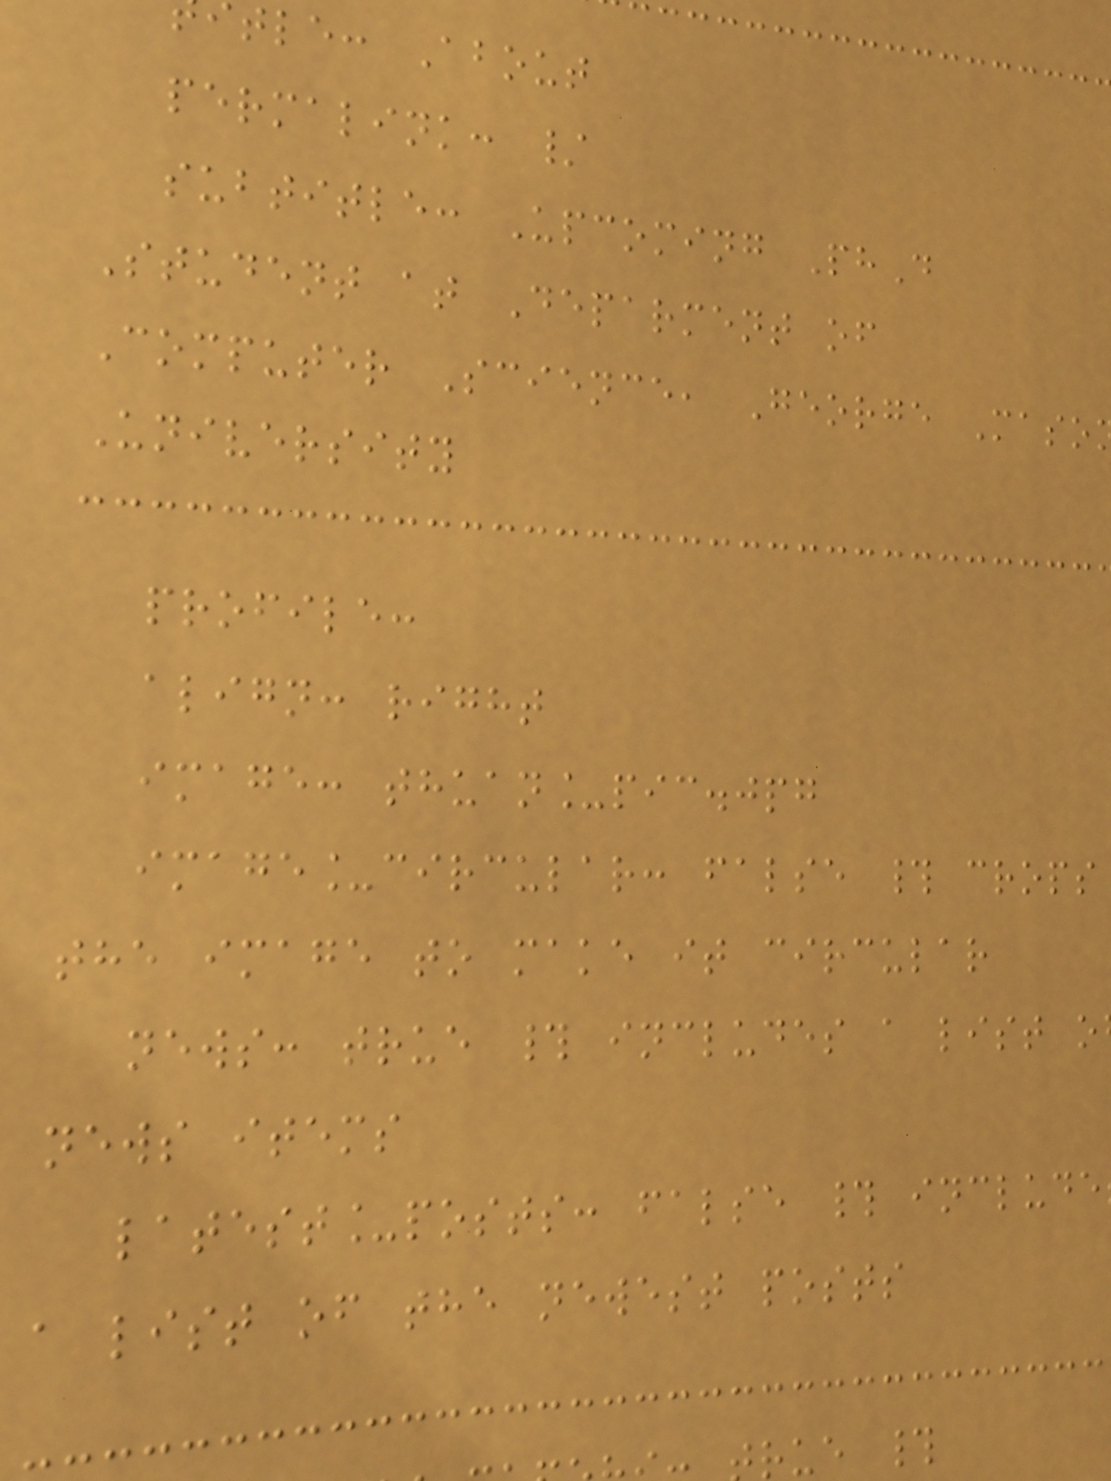tle: About
permalink: /
subtitle: Upcoming PhD
Student at Deparment of
Computer Science, George Maso
University
profile:
align: right
image: thuan_pic.jpg
image_circular: false # crops
the image to make it circular
news: true # includes a list o
news items
latest_posts: false # include
a list of the newest posts
